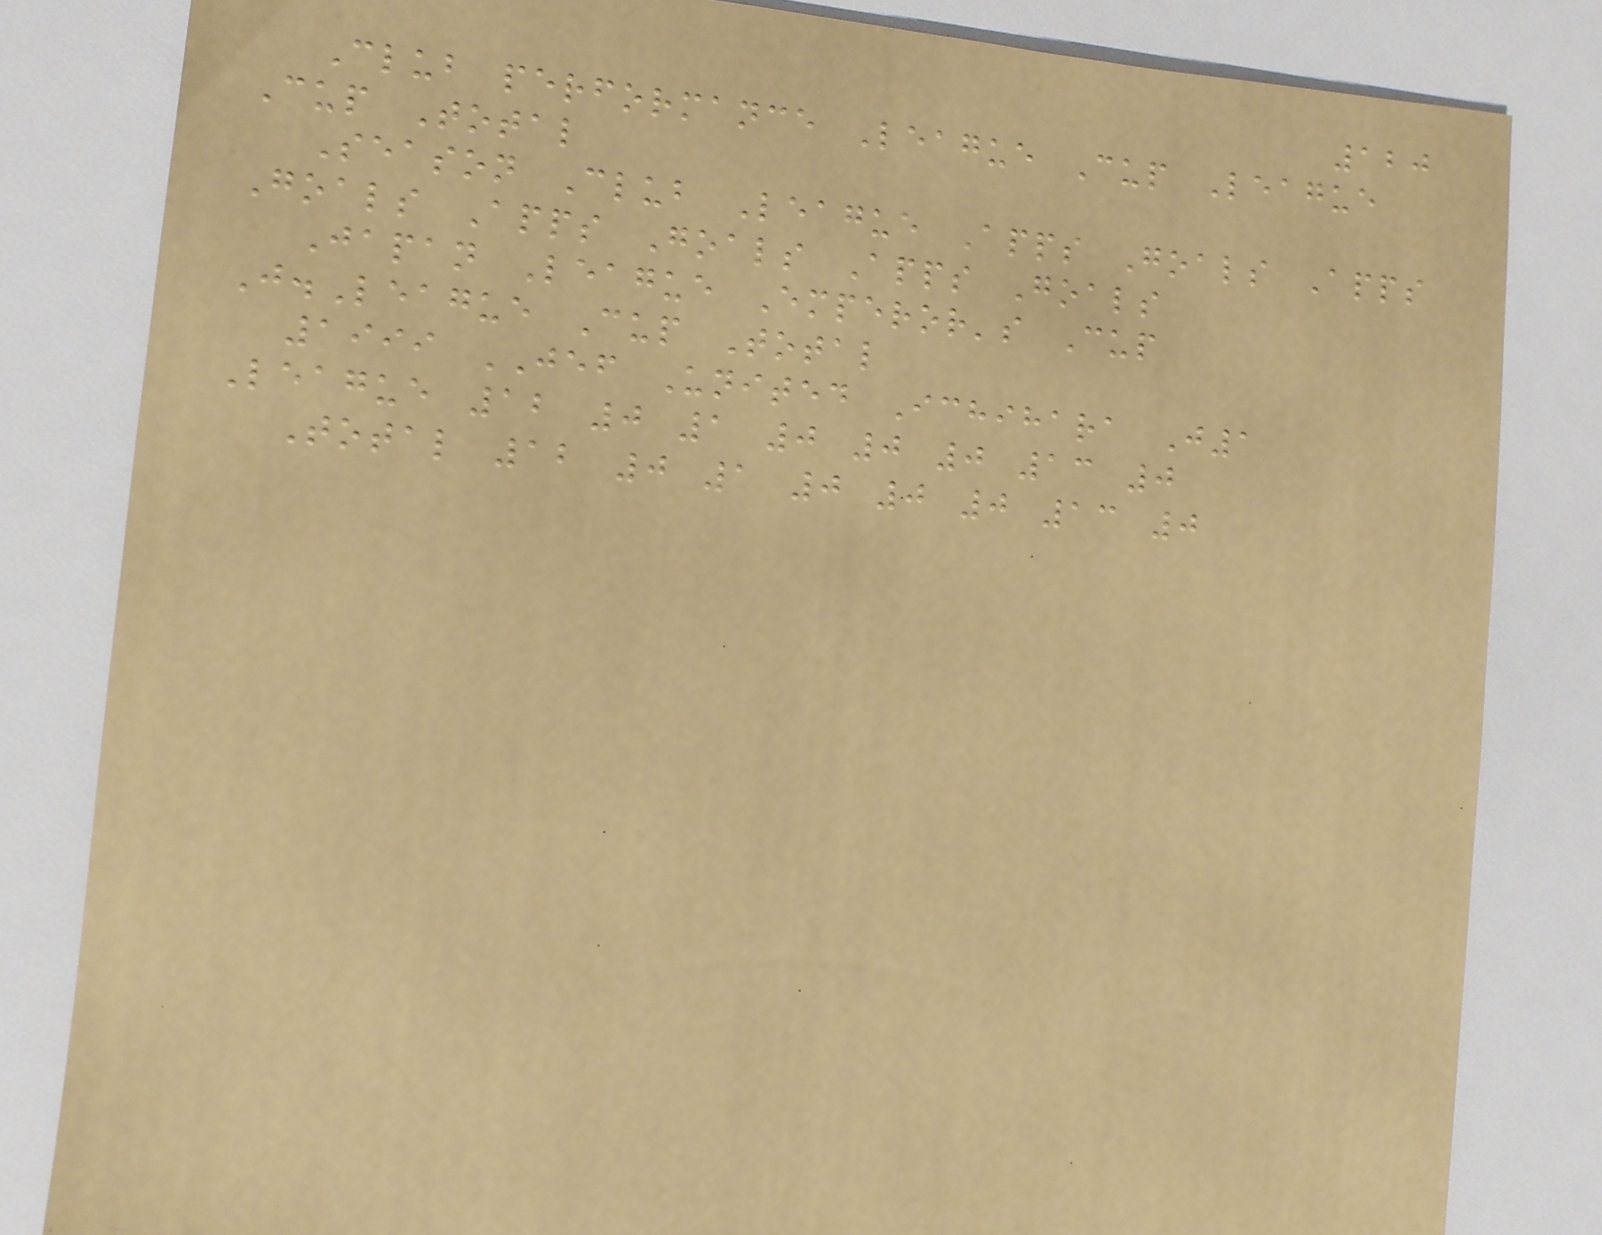120
Club performance League Cup League
Cup Total
Season Club League Apps Goals Apps
Goals Apps Goals Apps Goals
Japan League Emperor's Cup
J.League Cup Total
1999 JEF United Ichihara J1
League 12 0 1 0 0 0 13 0
Total 12 0 1 0 0 0 13 0
